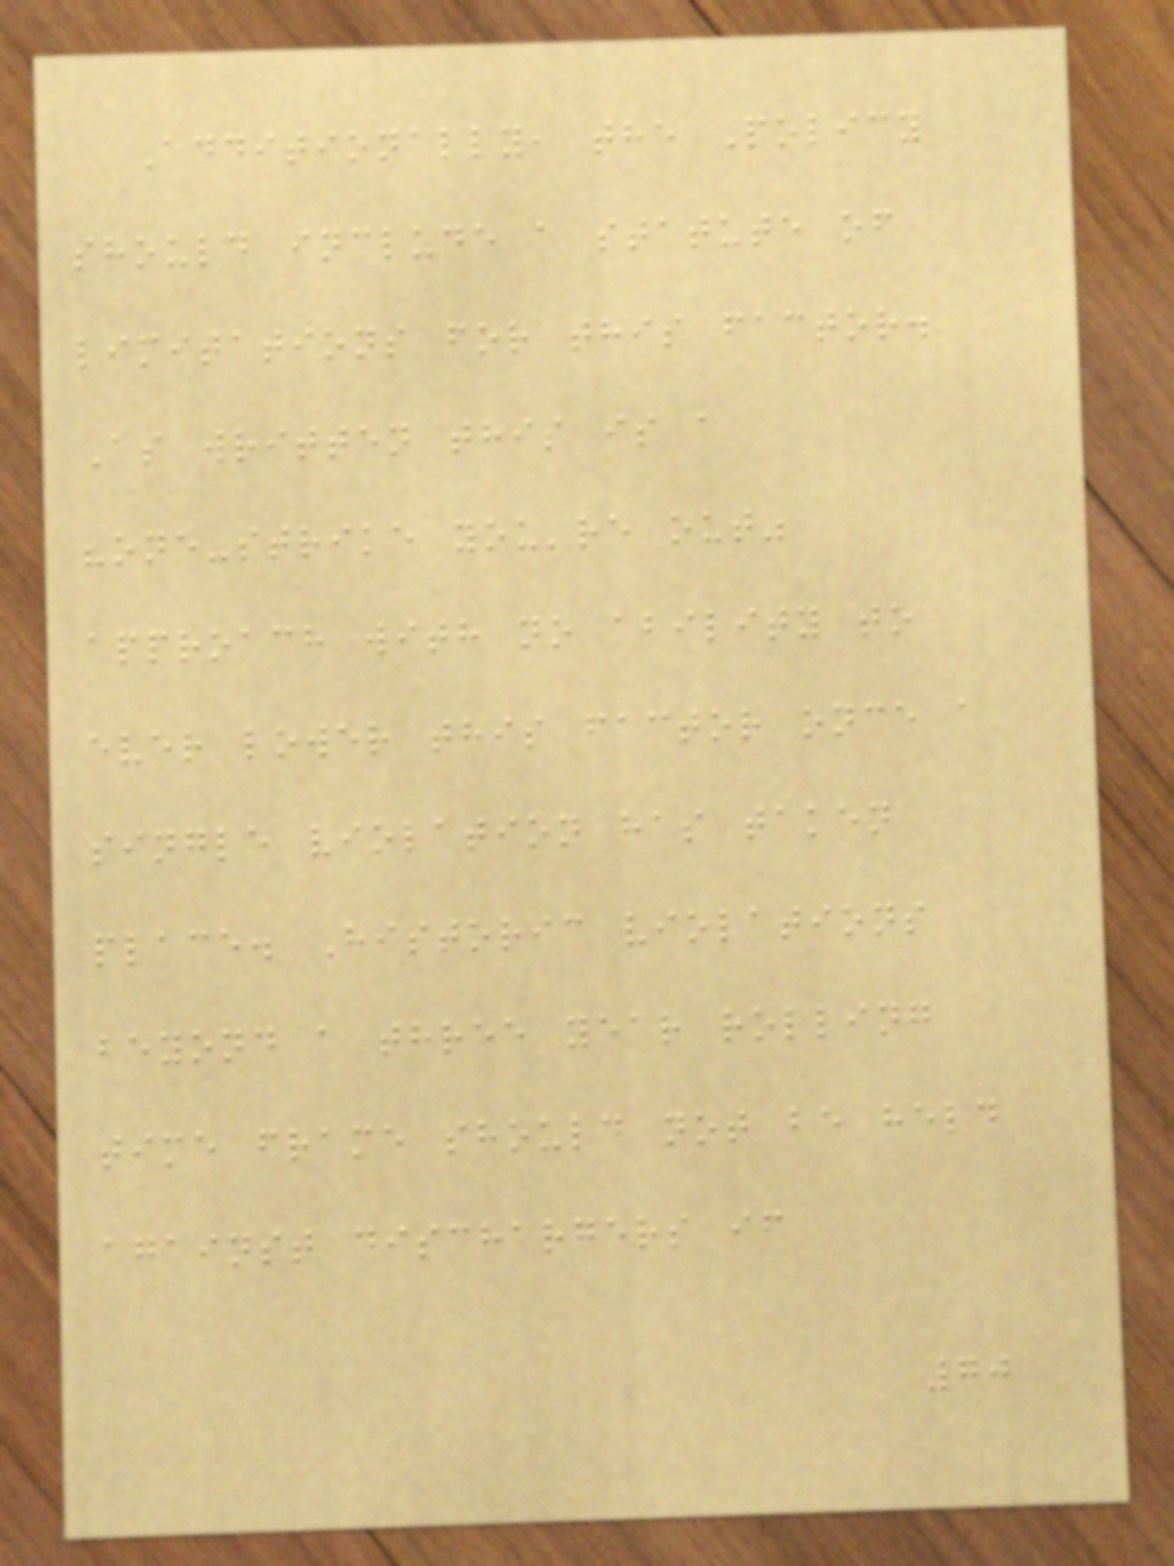Additionally, the Policy
should include a statute of
limitations for this factor.
As written this is a
"one-strike you're out"
approach with no ability to
ever lower this factor once a
single violation has taken
place. Historic violations
beyond a three year rolling
time frame should not be held
against dischargers if
70
